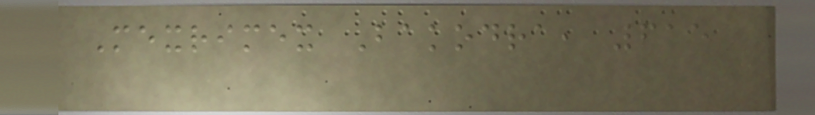Mexrimex Bakodra, 615
